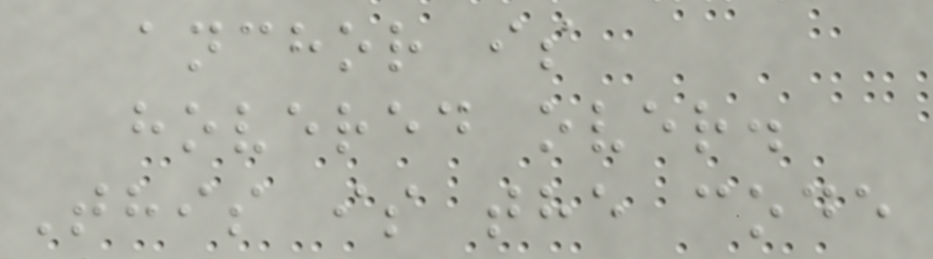anchor is
hovered over.
This is the code
